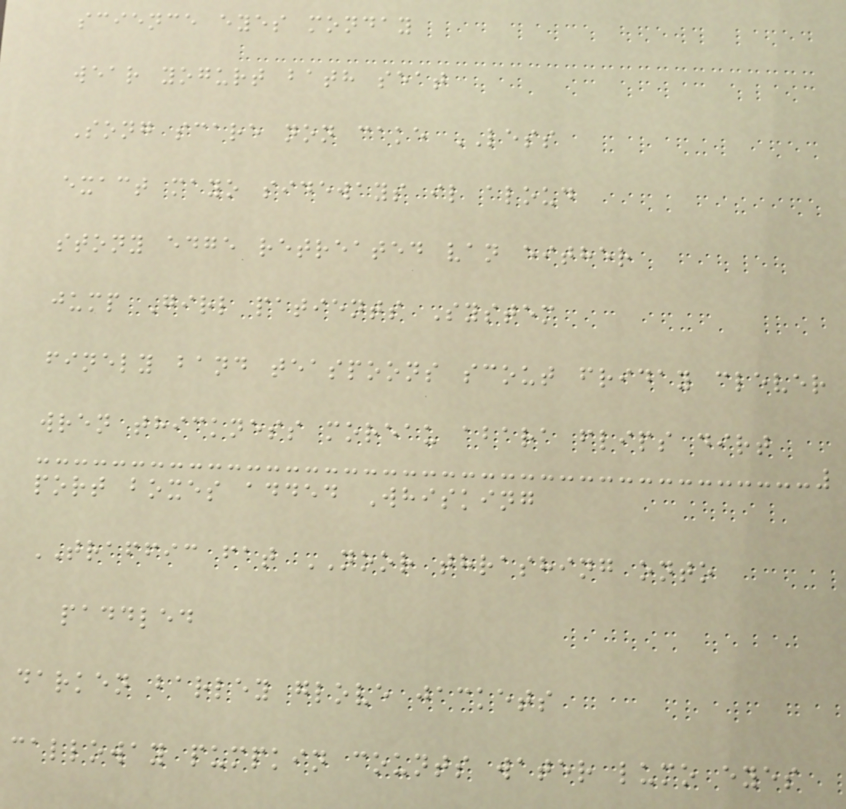science eyes monday
wear yogurt bath seat
Song scare non cake LESS
exact mayo sideways il aloud
stony edge retreated van either
jump Girl patients System
finely band teaspoons scout friday clever
wren thickness moreau abara flips dirt
port boxes added Whisking
TRAFFIC fat NOOR thrashing onto
paddled
darken barley glove jackets
calloway pumpkin counts water lumo eyes
